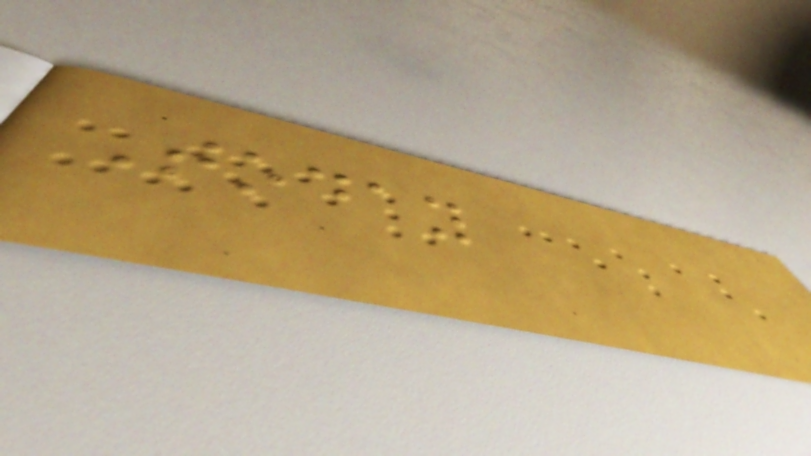Today
